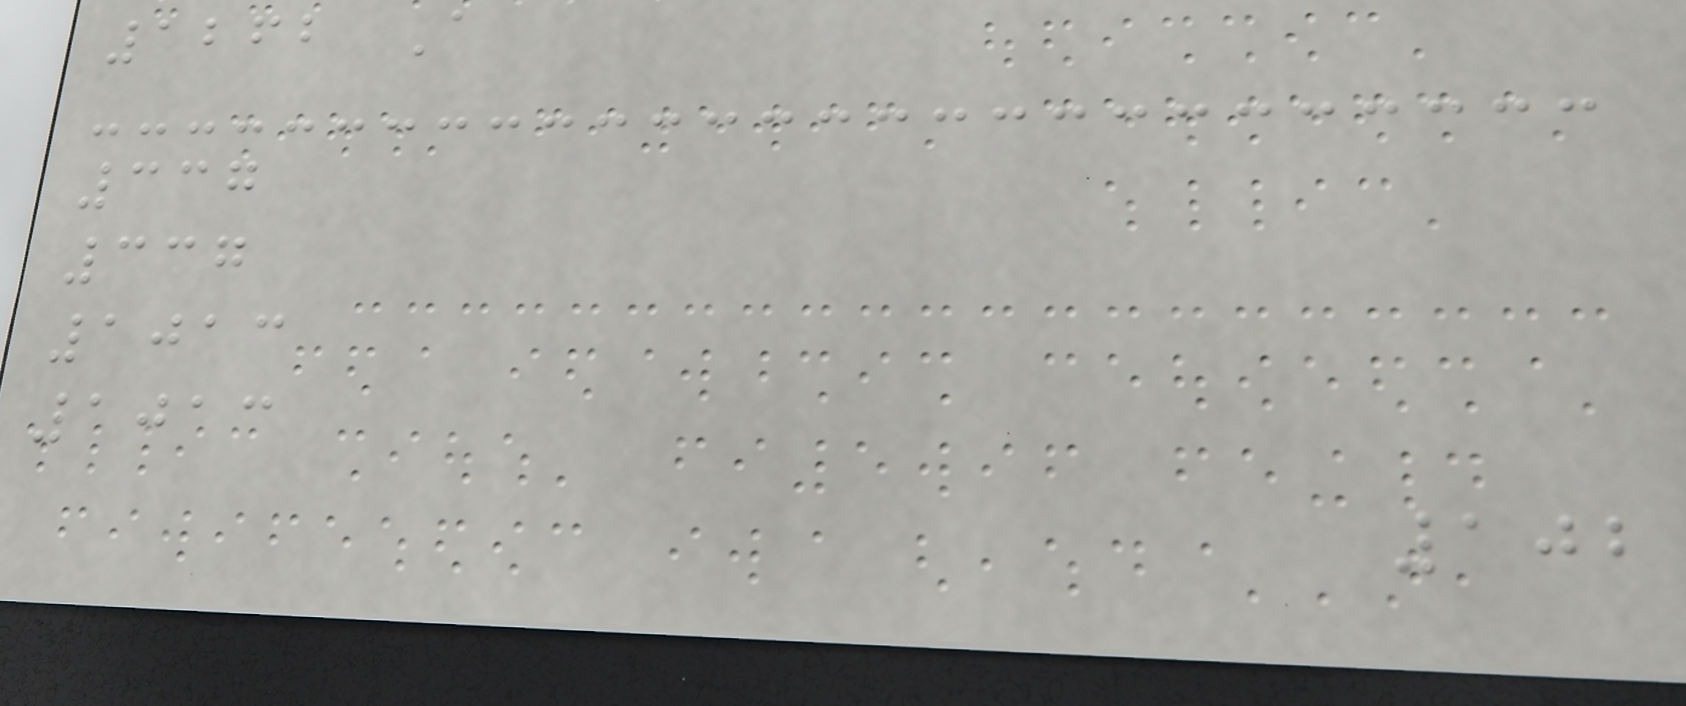1262 A
337
337
1013
1013
102
